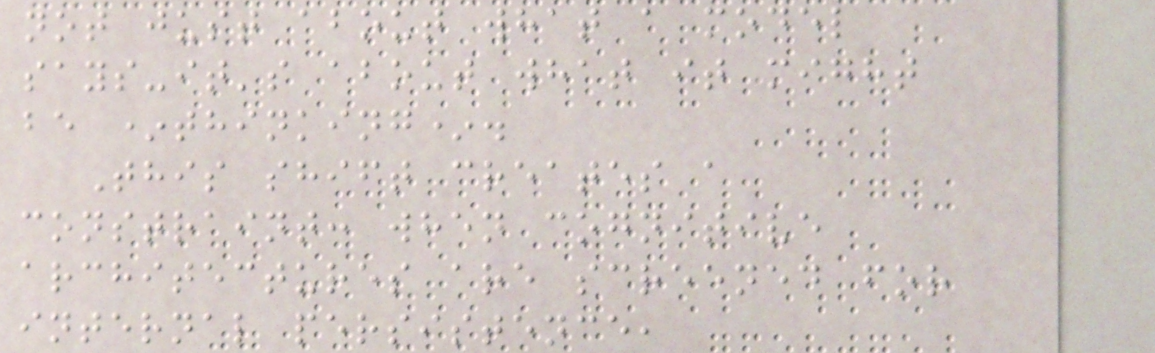not just about what a model
says-it's about what it might
be *thinking*.
This shift creates a
constraint: when cognitive
architectures are screened for
internal persistence,
